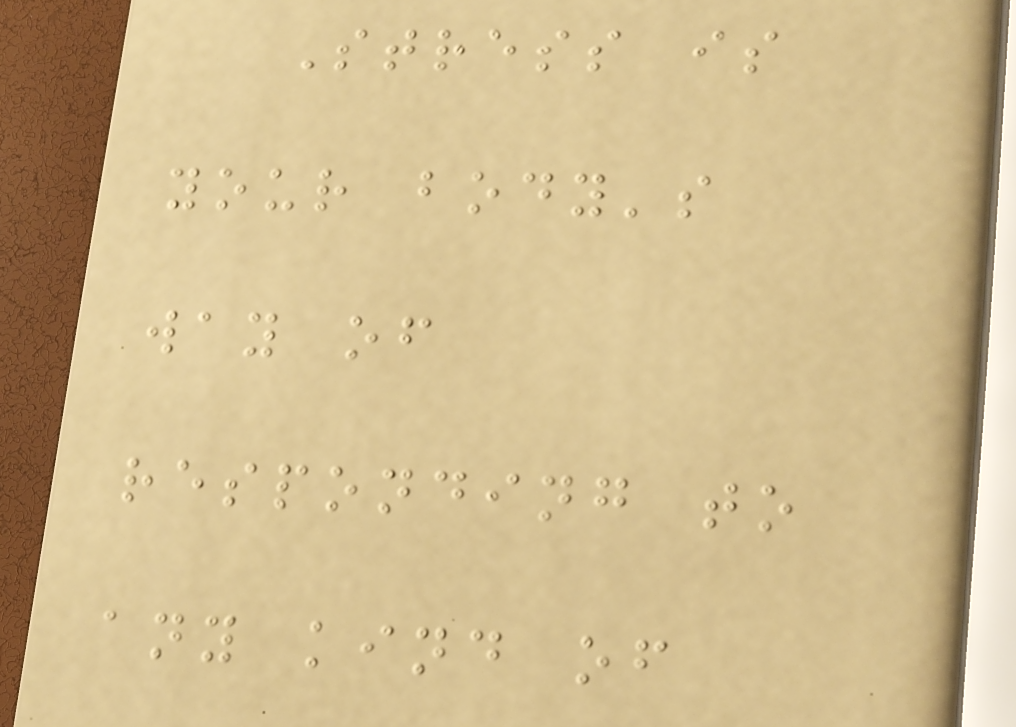Stress is
your body's
way of
responding to
any kind of
